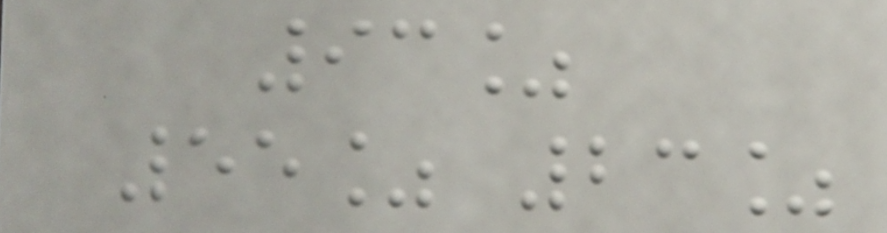93%
55% 23%
